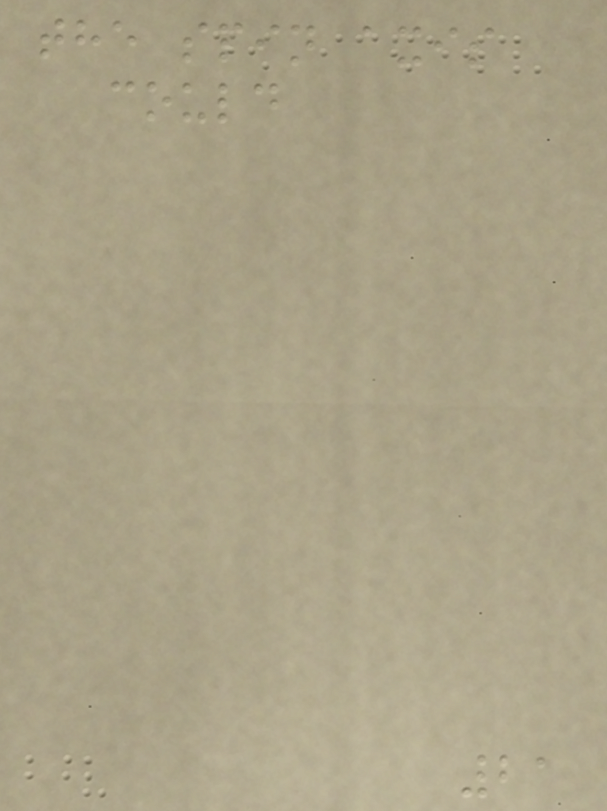the spin axis
could
21
